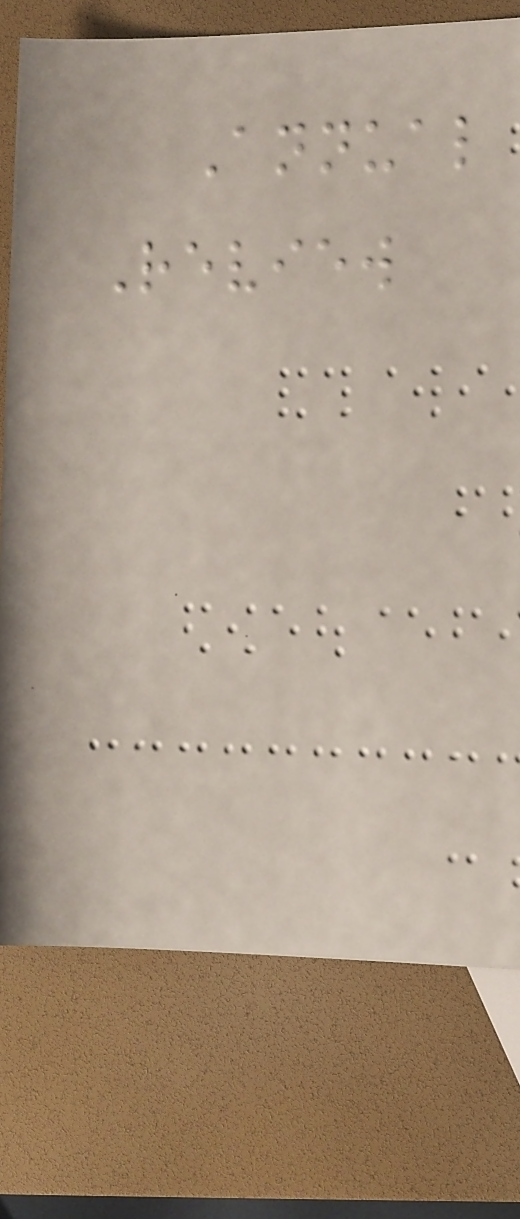Annual
Review
